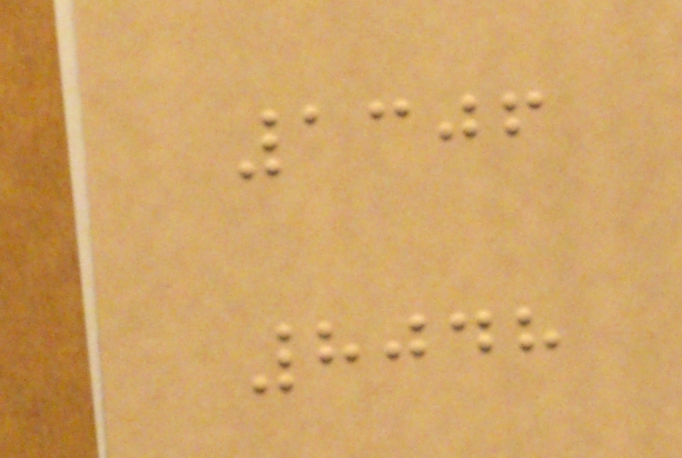1306
8048
